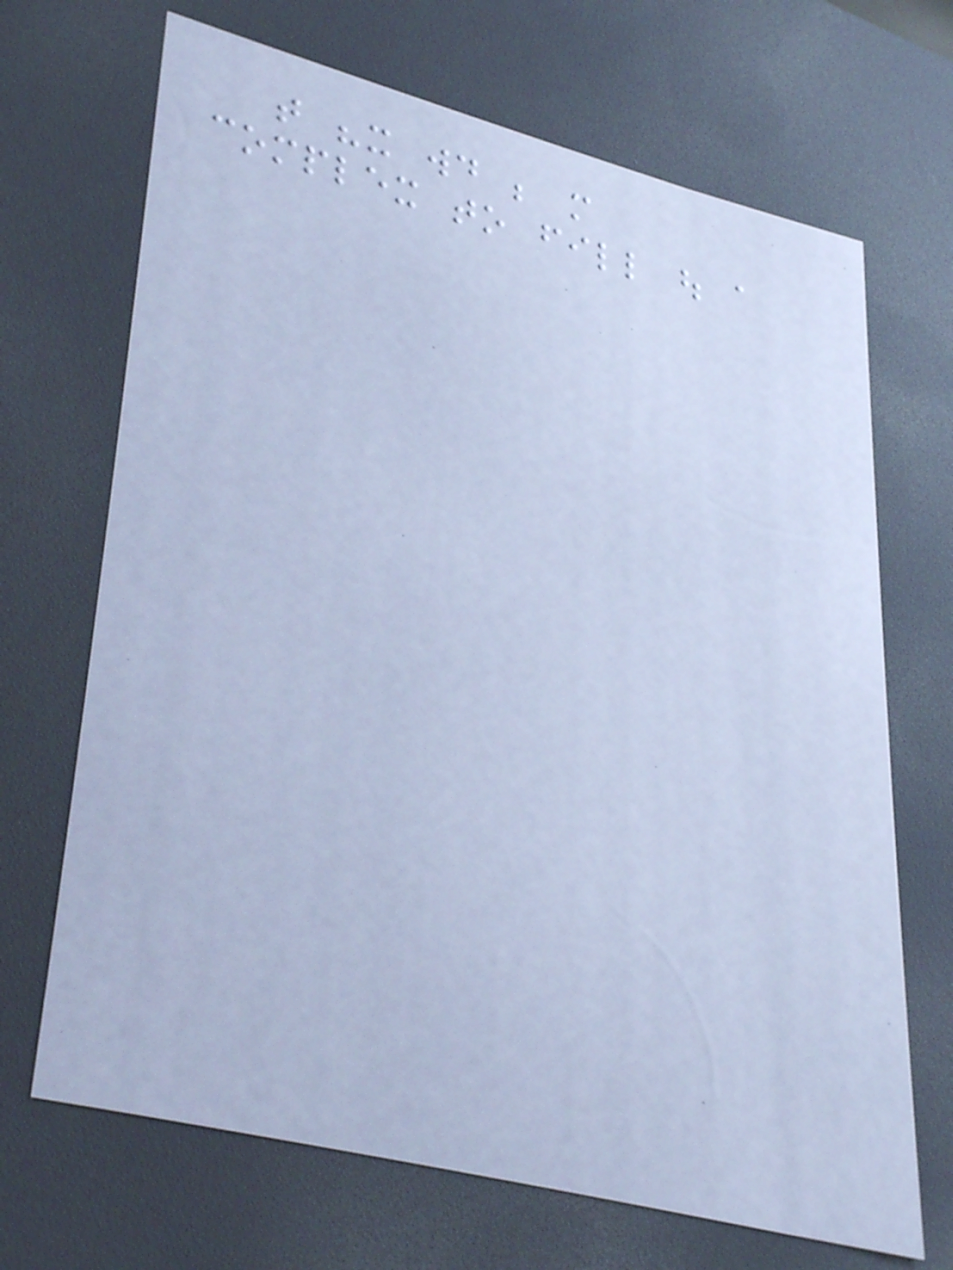that "it would be more
complex to fill out a
